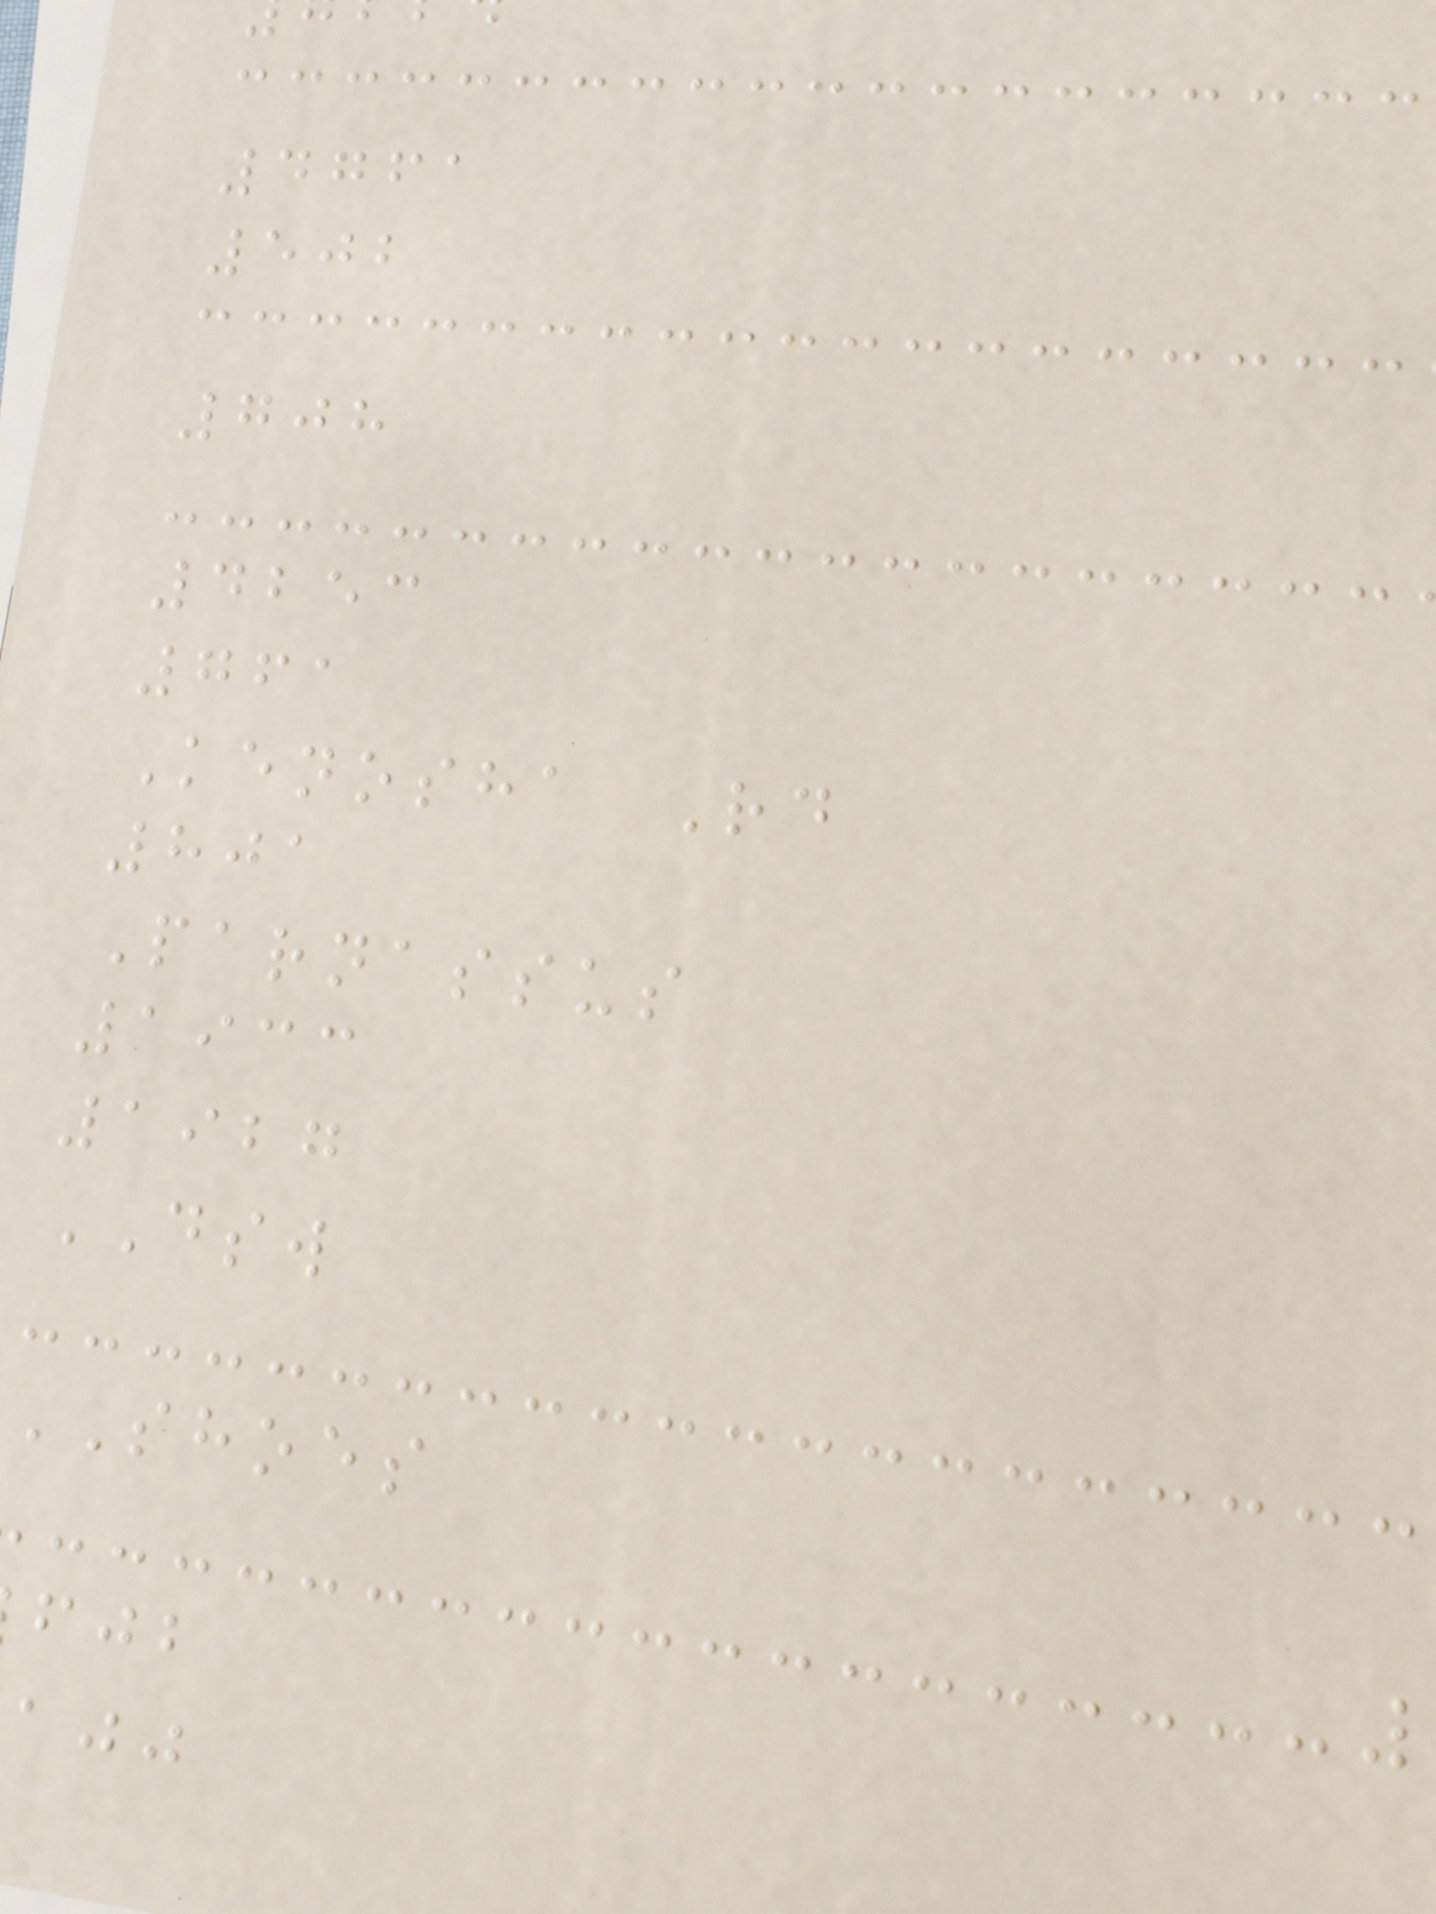4761
502
708
4253
761
Kenosha Rd
801
Parnassus
1933
1927
DSW
SHOES
